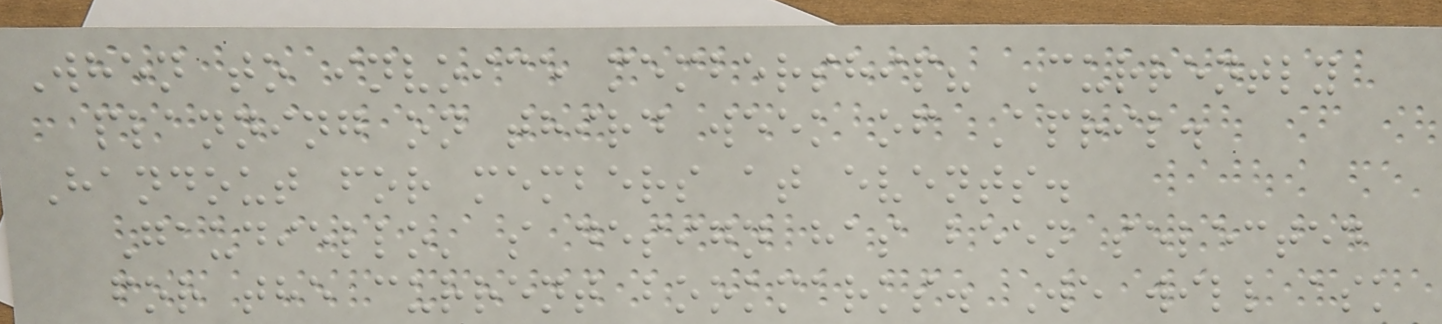When to invoice membership? Currently
planning on third week of April.
Handout for members at events.
Gaudiello' s design has been selected
for the current bookmarks. We will ask
